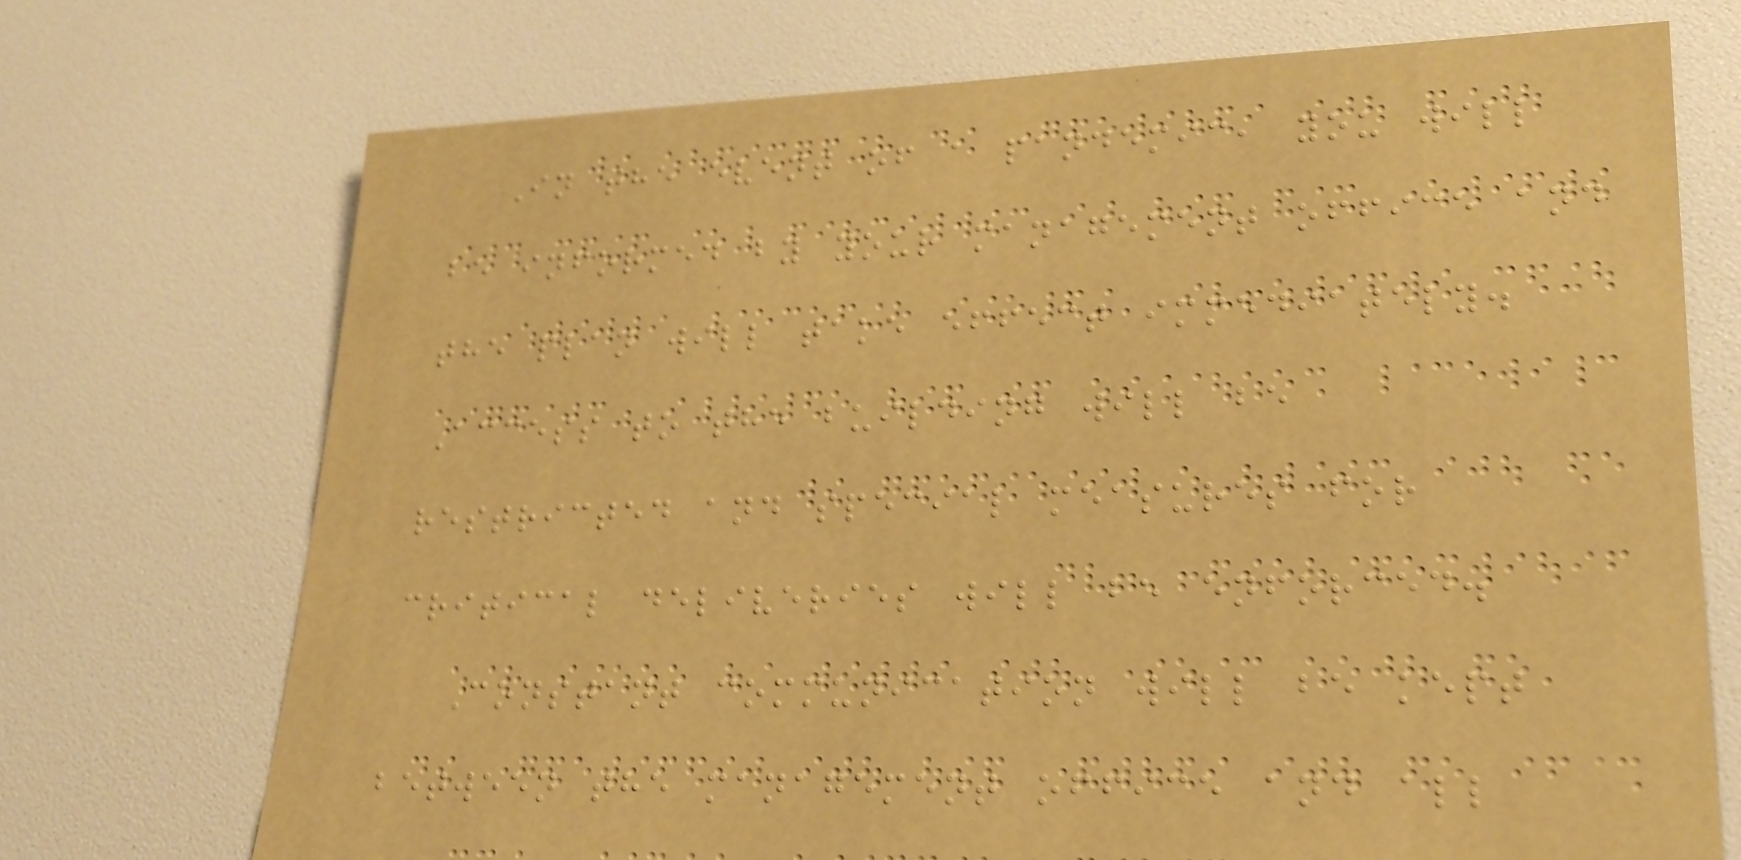In the event of a pandemic, you will
be informed by your management office and
the plan will take effect immediately.
Access to the building will be
restricted and special measures for
critical deliveries will be enforced.
Constant communication will be kept
between the management office and all
